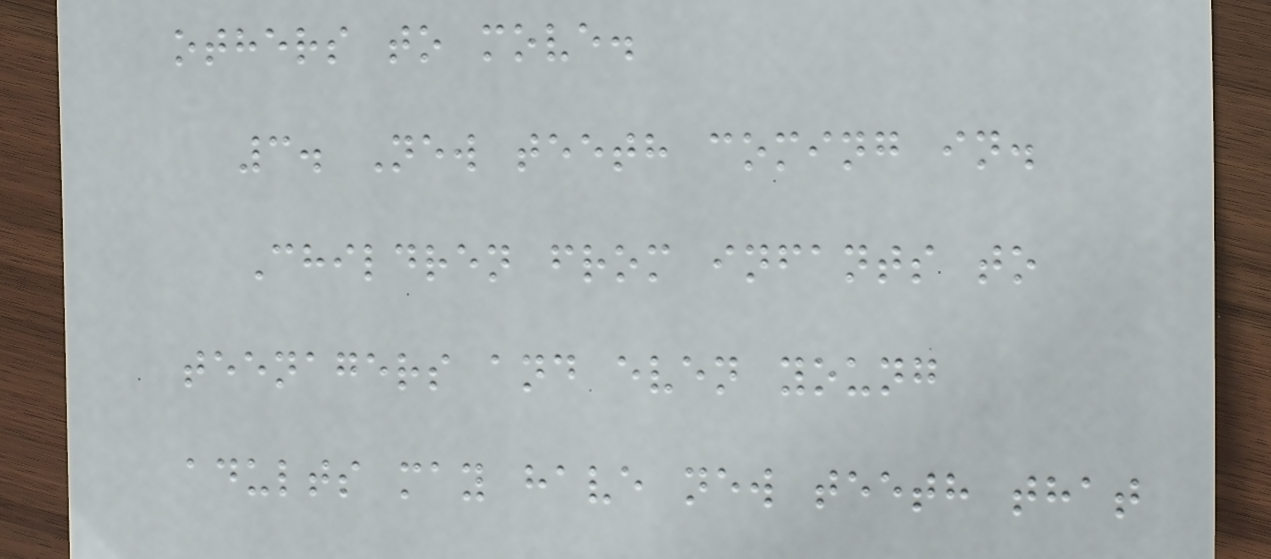others to move.
3. New teeth coming in.
Children from infants to
teenagers and even young
adults may have new teeth that
